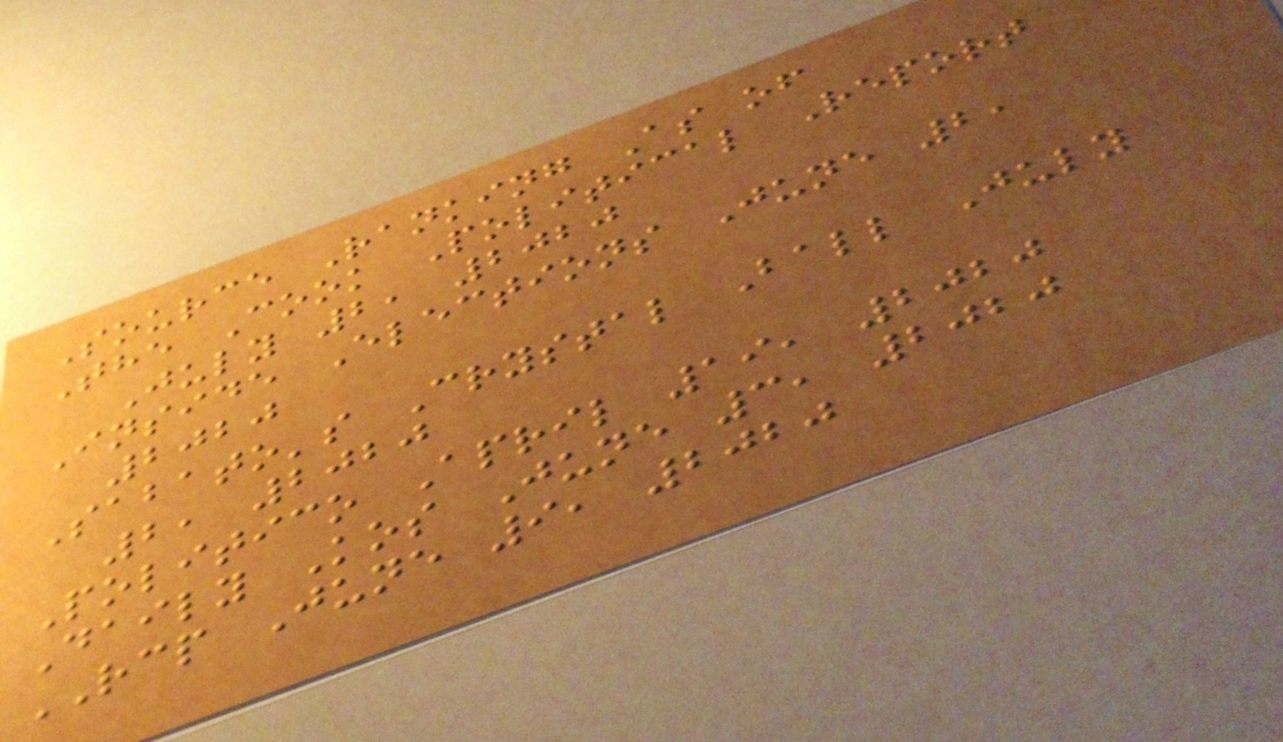Source Ranking As of
The Cook Political Report
July 2, 2020
Inside Elections June 2,
2020
Sabato's Crystal Ball July
2, 2020
Politico April 19, 2020
Daily Kos June 3, 2020
RCP June 9, 2020
